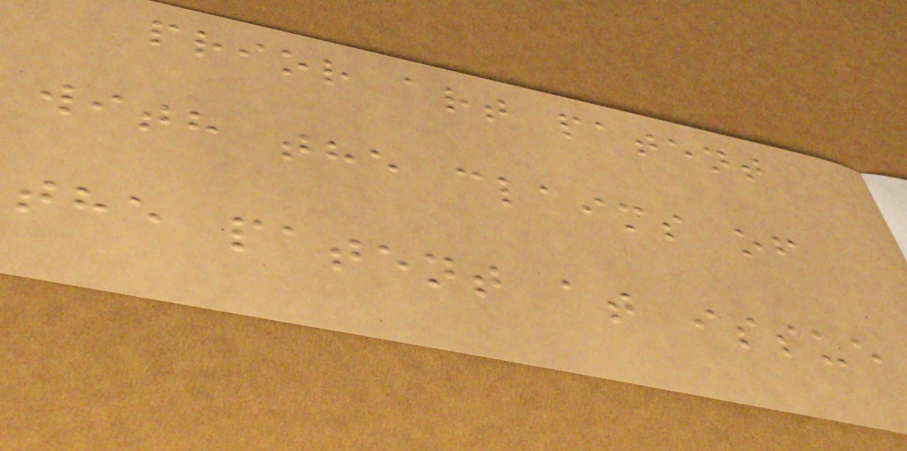prior art patent
with the claims of
the patent at issue
